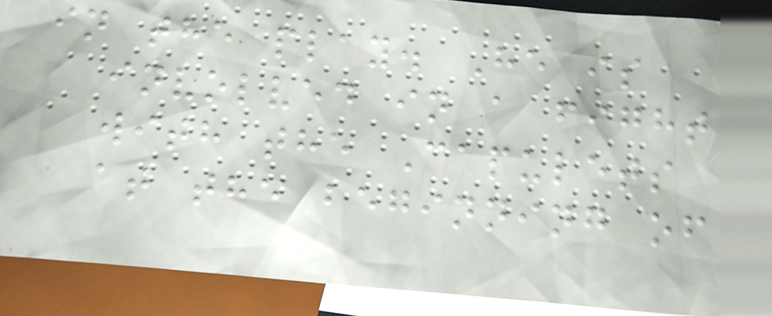in the play. He is
involved in a fight
with the Capulets
at the beginning of
